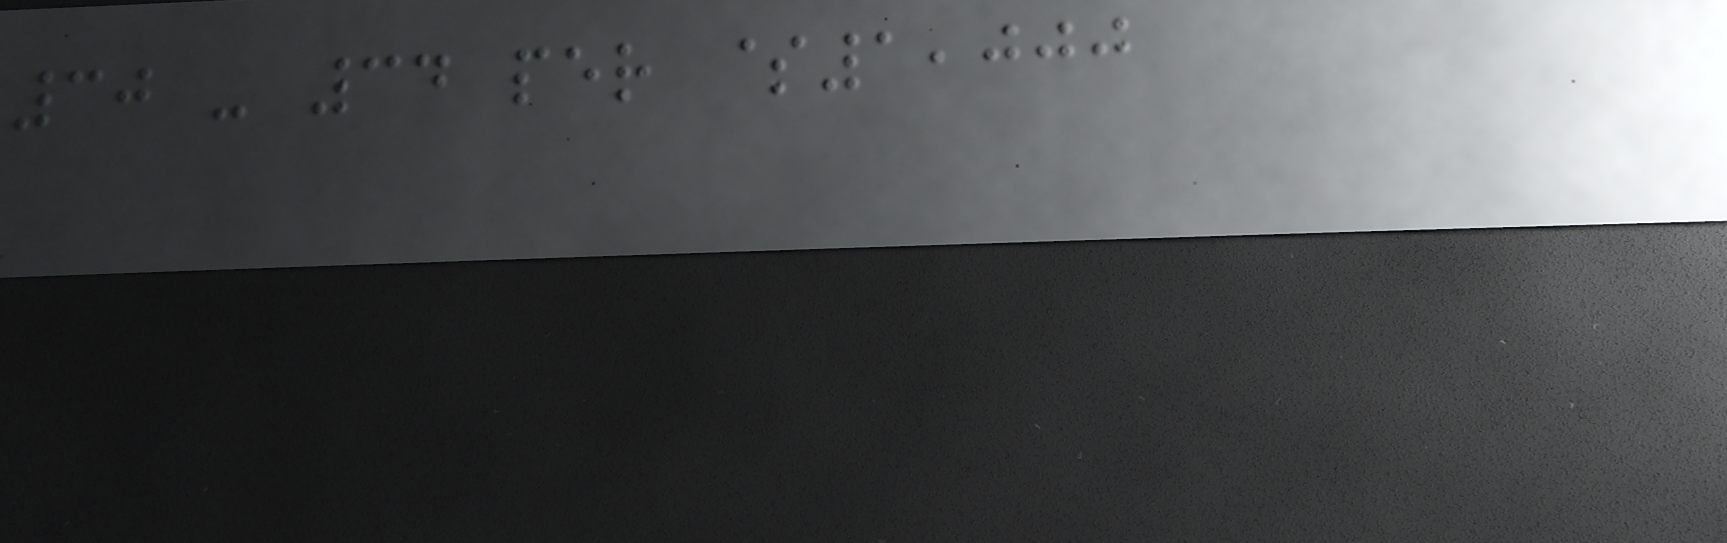30 - 34 per $1,000
